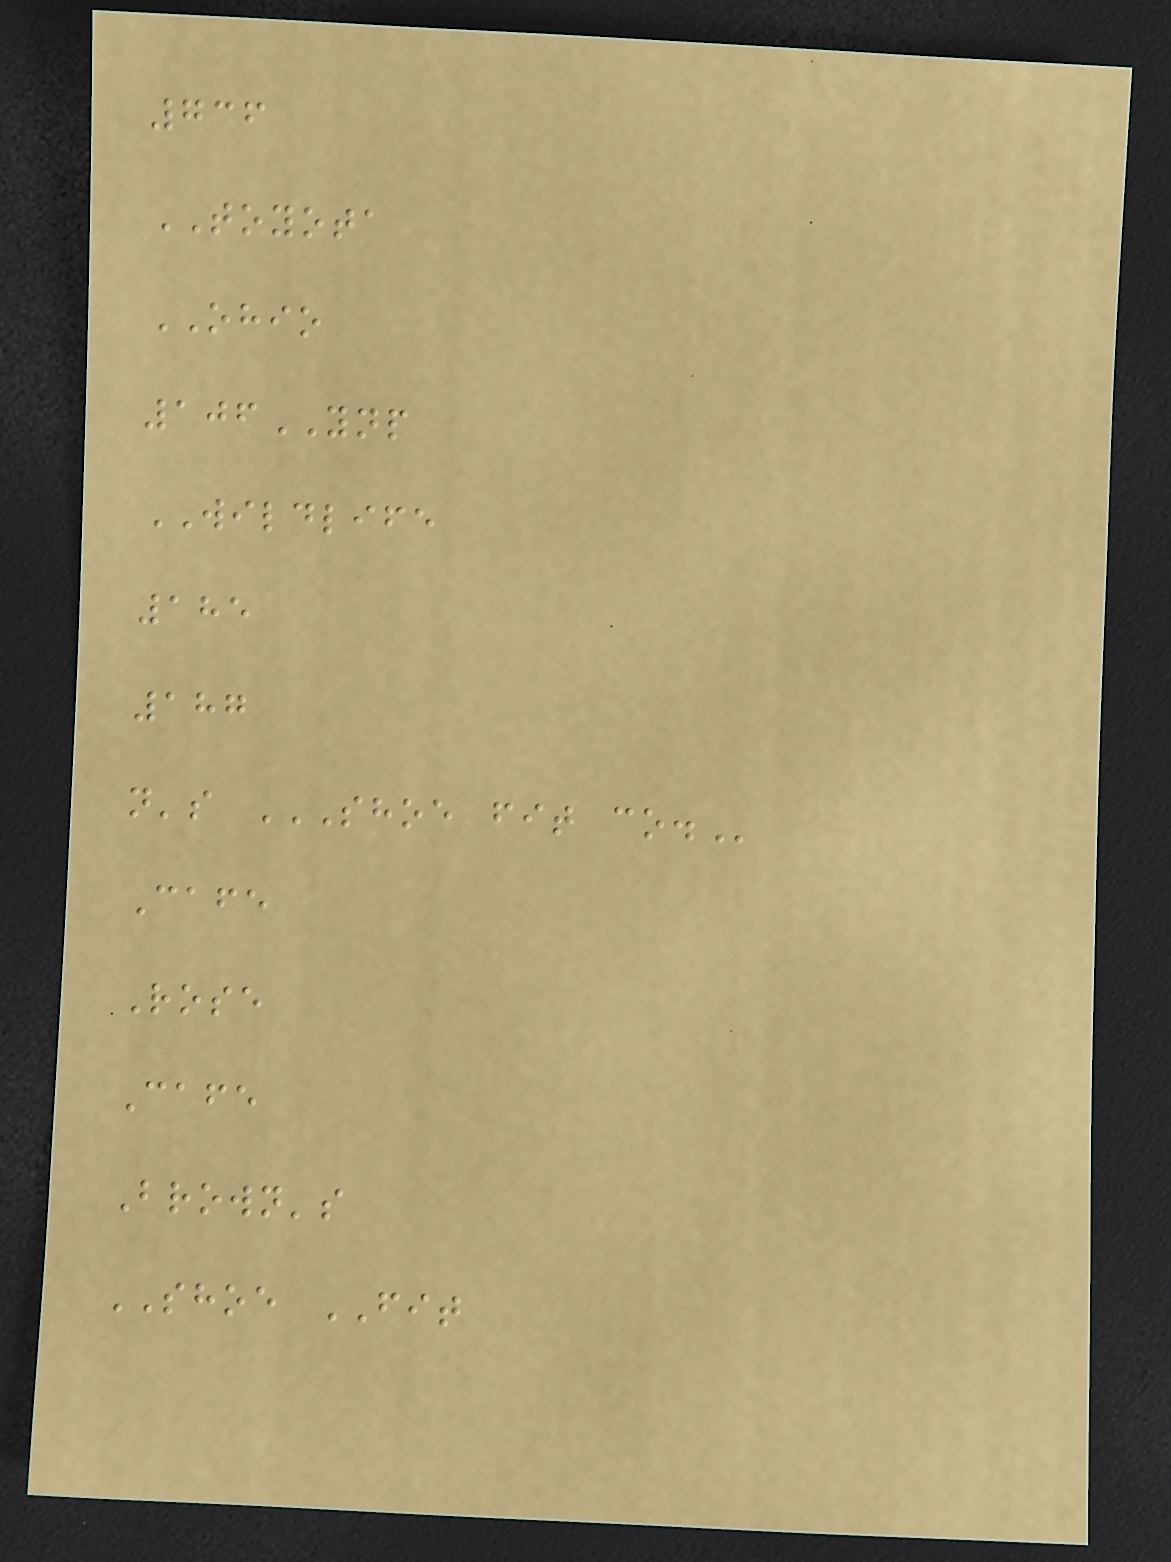736
TOYOTA
OHIO
106YNP
WILDLIFE
185
187
n's SHOE FIT CO.
Cafe
Rose
Cafe
Brown's
SHOE FIT
